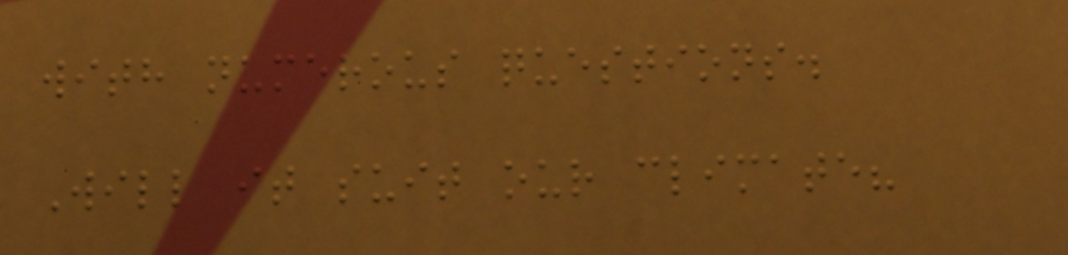with numerous questions.
Will it suit our climate?
